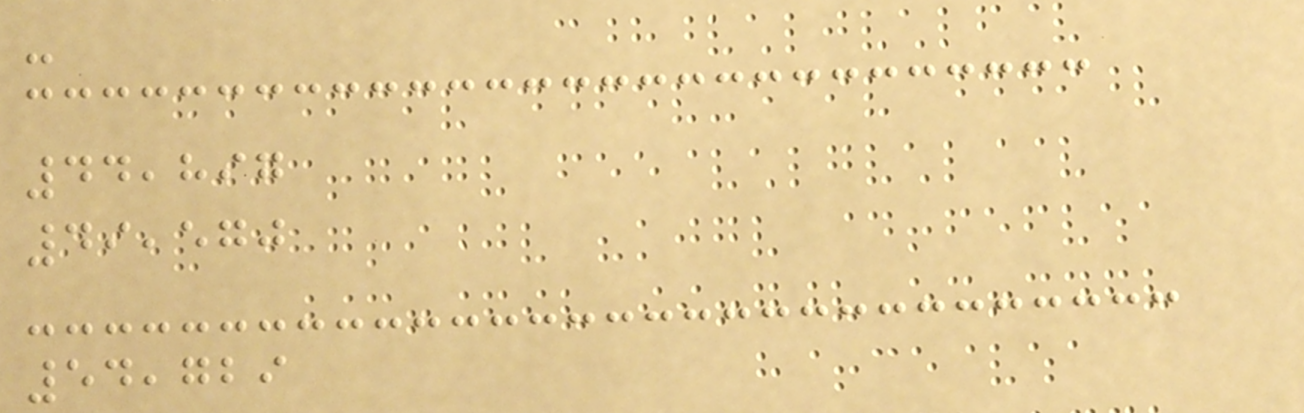-
44,897
49,570
54,729
